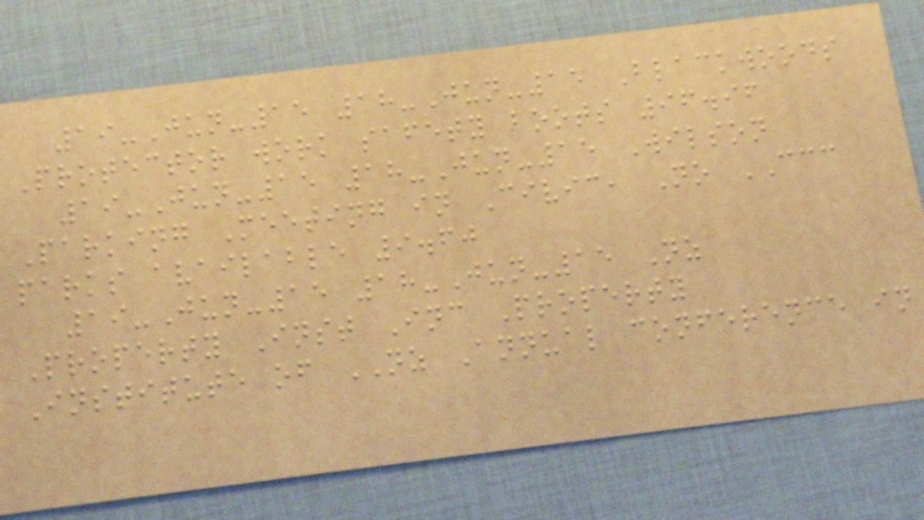19-Jun-15 18-Jun-15 Blackwoods
Protector work safety boots 96.96
19-Jun-15 18-Jun-15 Wilson
Parking Meeting in Civic, No CCC
parks available 9.60
19-Jun-15 18-Jun-15 Nz
Property Inst Inc Property
Institute of NZ Annual conference in
